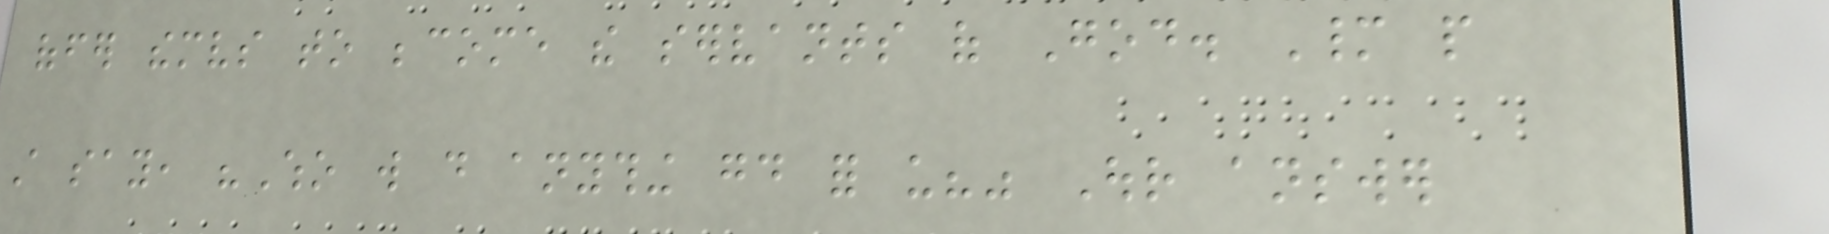offer themselves to become the servants of God. Many people
still say, "Who will do anything good for us?" Our answer
